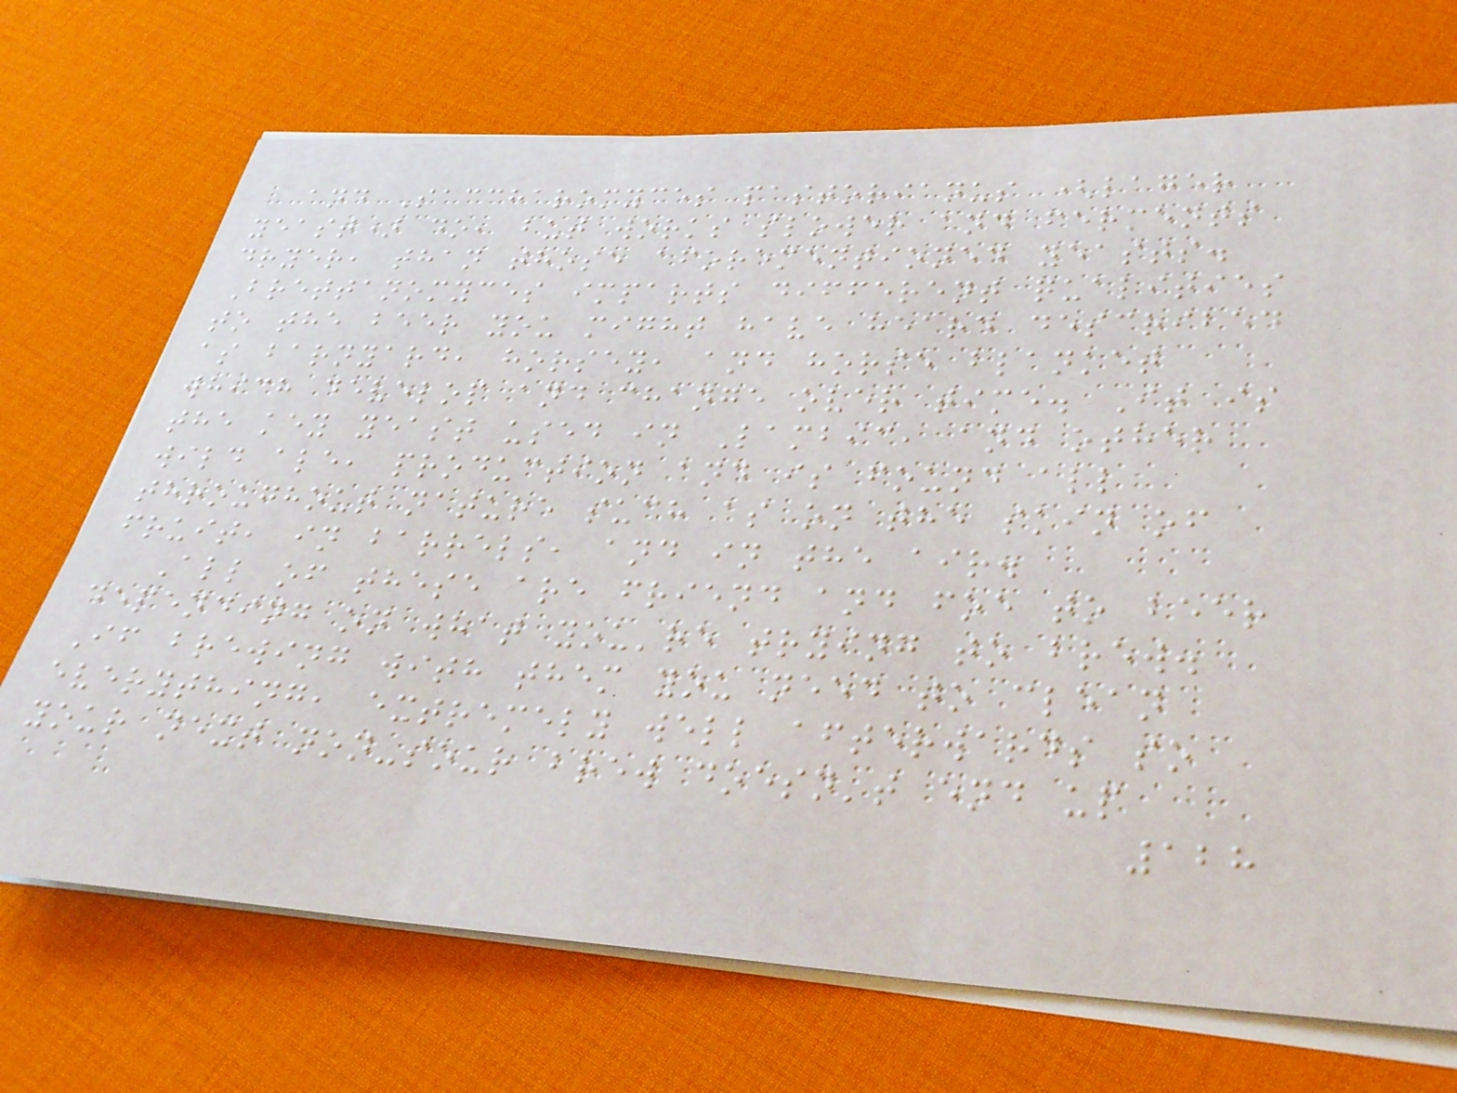and Saccharomyces pastorianus (lager
yeast) do, but works slower and ferments
dryer, than those aforementioned yeasts.
Brettanomyces imparts different qualities
to the beer you might have heard described
as barnyard, horsey, and horse blanket
which develop and change over time. It is
the key yeast used in Lambic, and other
wild ale, production and is found all
throughout nature such as on the skin of
fruit, in barrels, and in the air.
All of these are friend and foe to beer
depending on what you're trying to brew.
If brewing with them you need to clean
everything, extremely well afterwards so
your next non-sour brew doesn't end up
128
